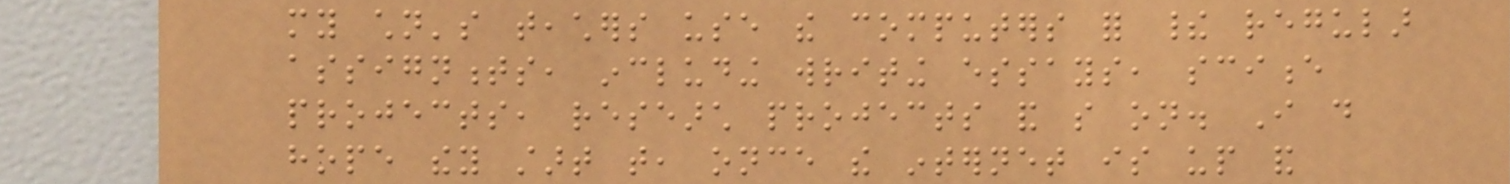my children's teachers use the computers for their regular
assignments, including writing essays, science
projects, research projects and so on. I do
hope they start that, once the internet is up and
